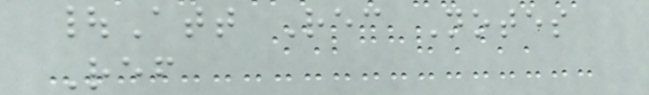|Att Rec Notes
Ref
